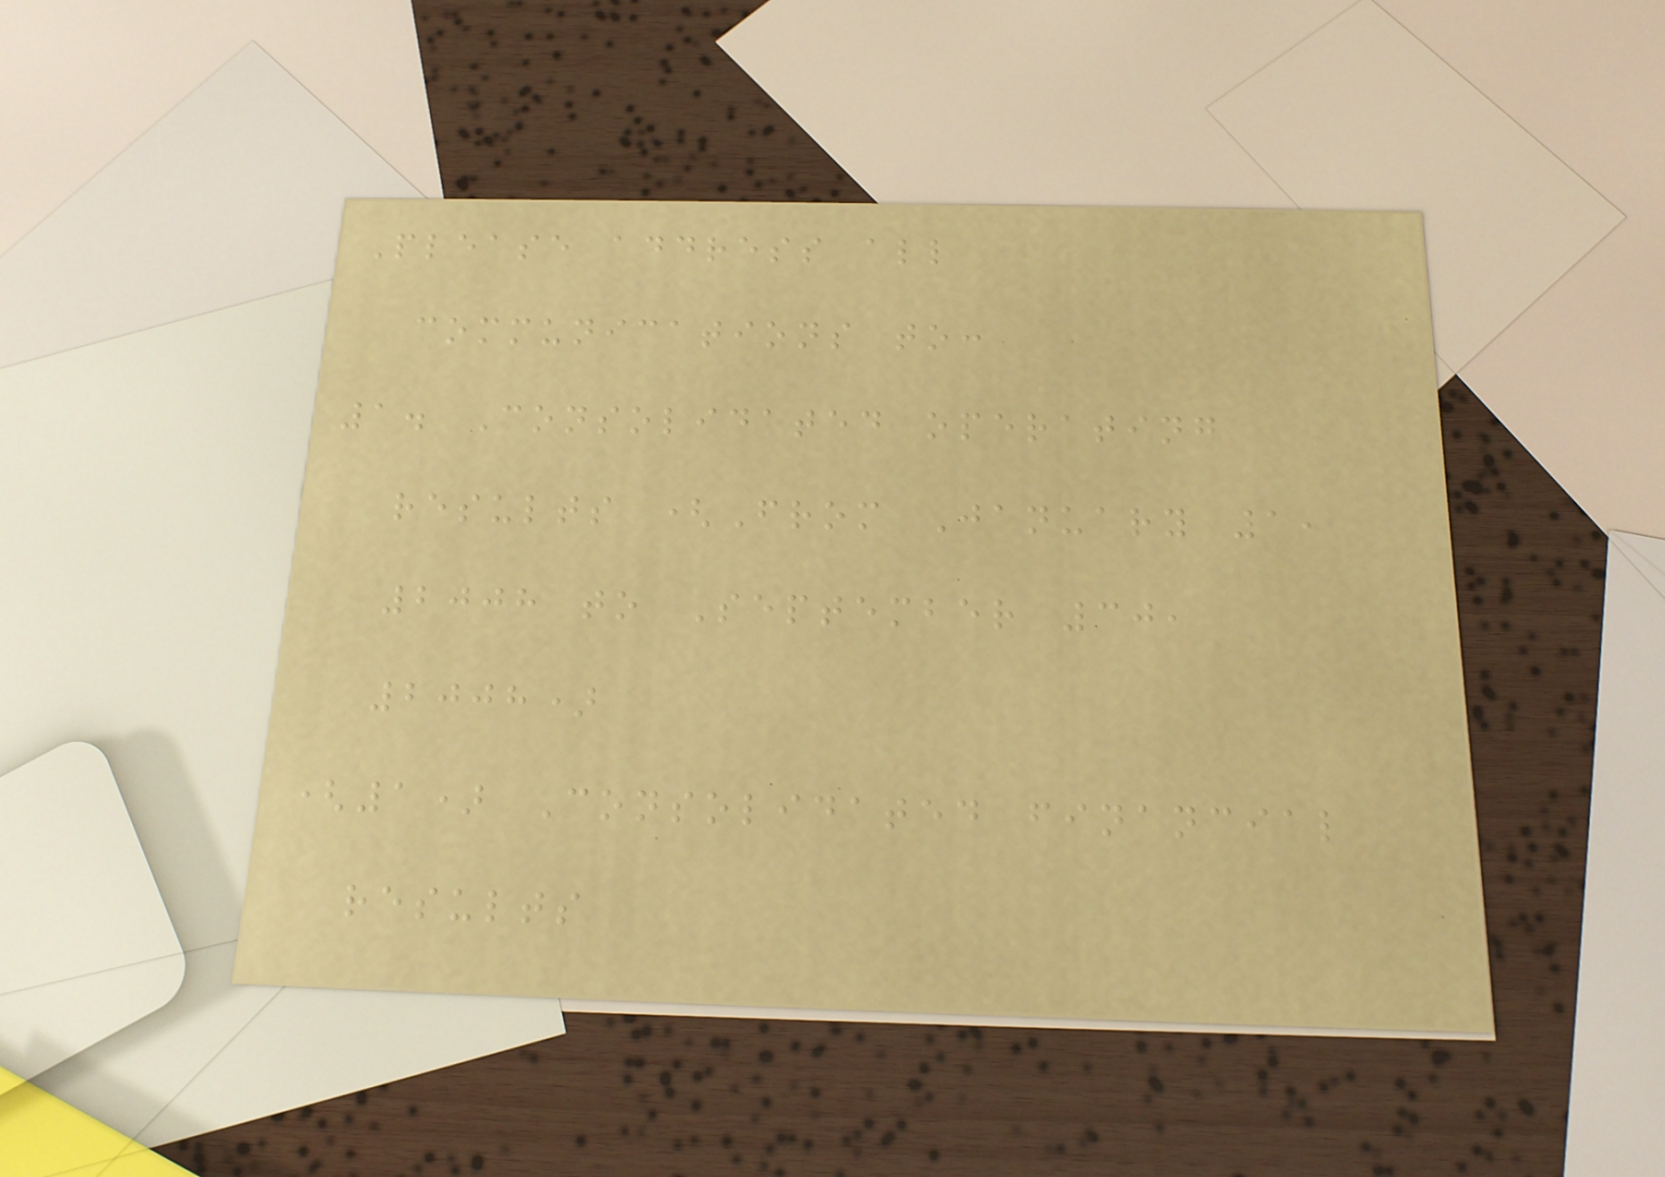Please address all
communications to:
1. Consolidated operating
results (From January 1,
2008 to September 30,
2008)
(1) Consolidated financial
results
